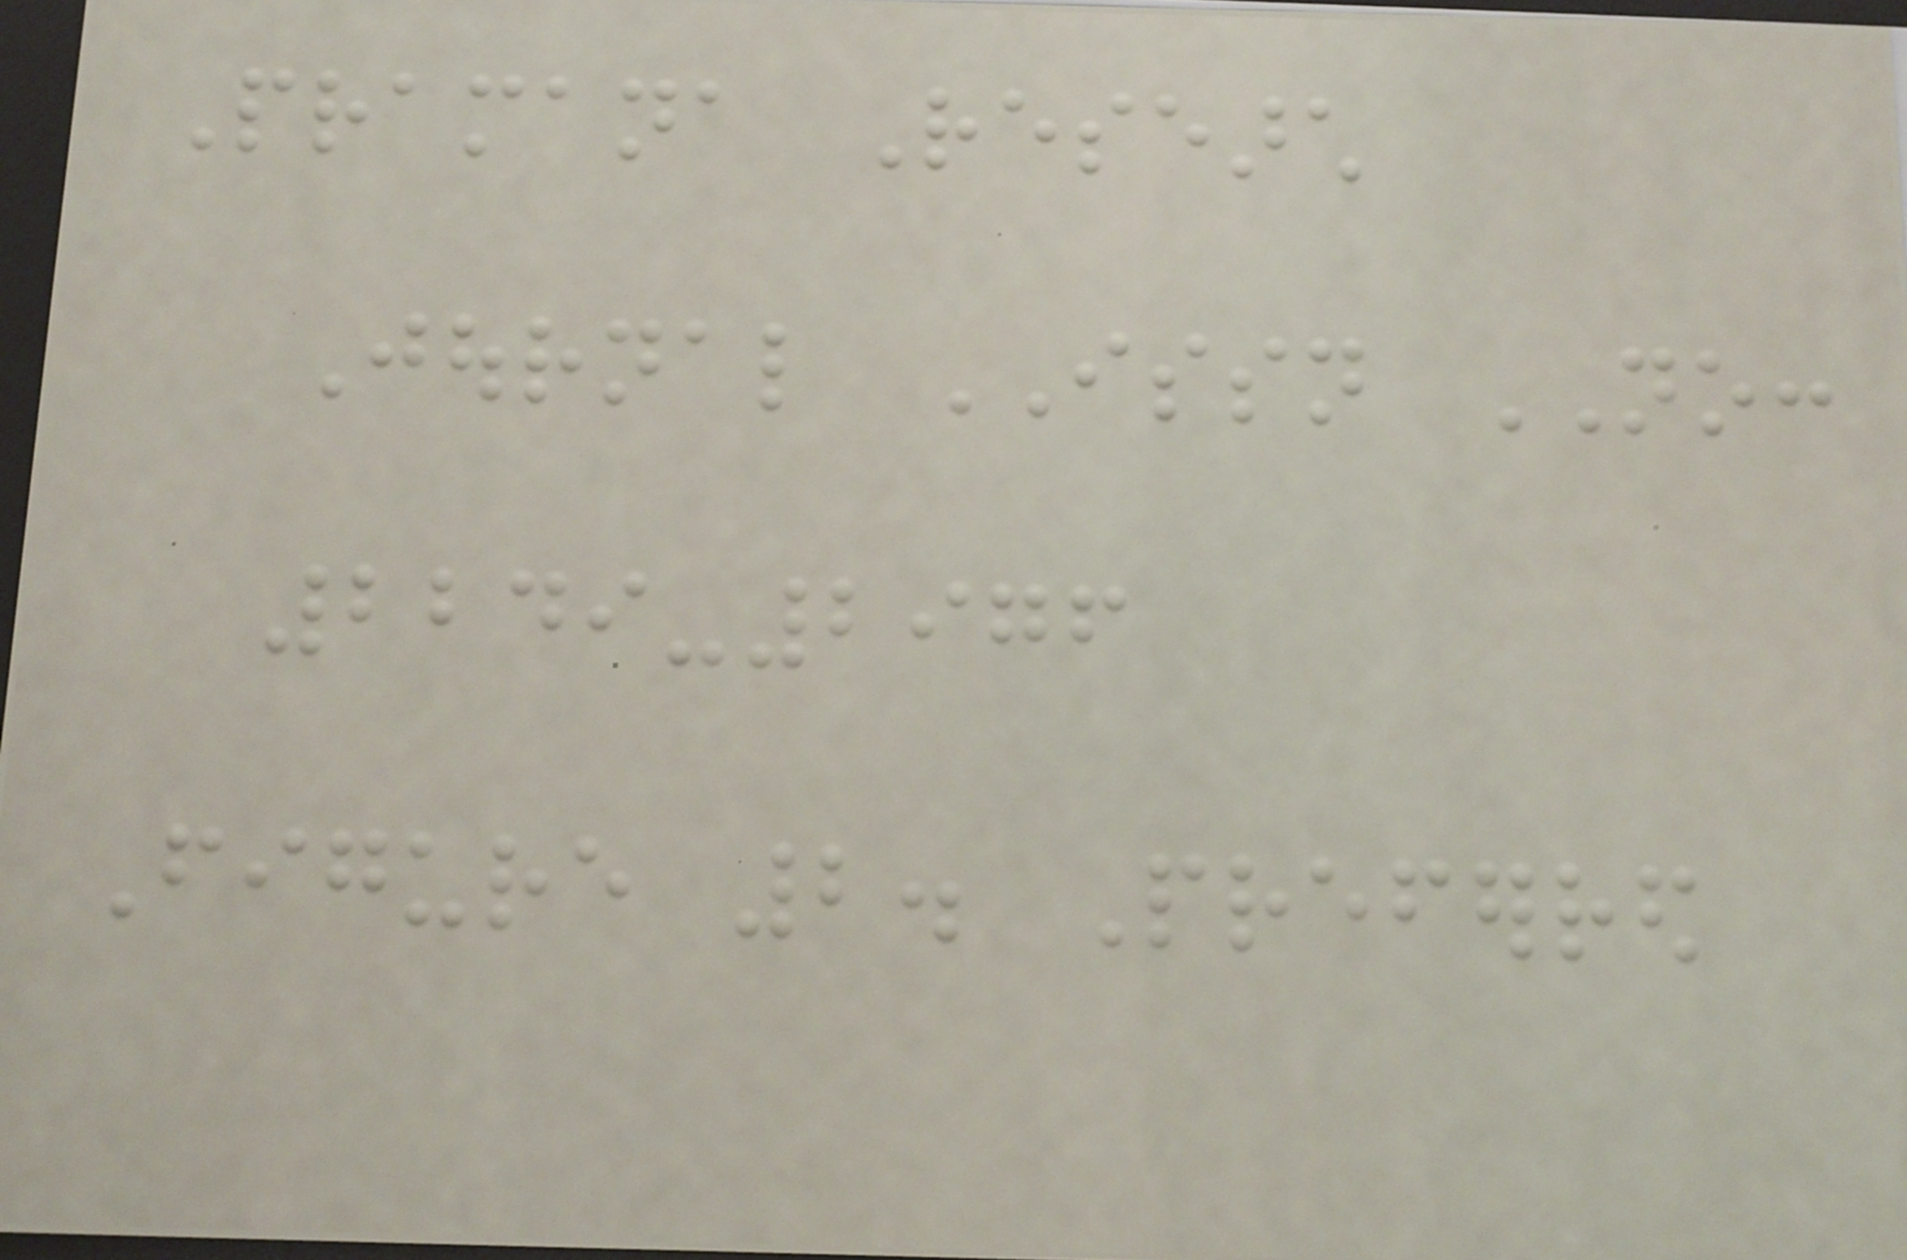Pramana Research
Journal ISSN NO:
2249-2976
Figure 2. Preferred
